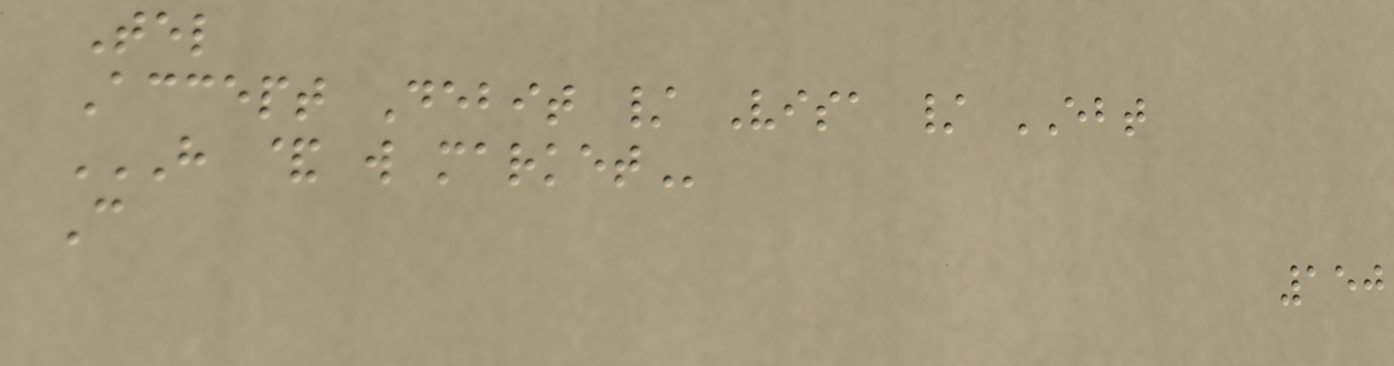Tel
Accept Debit / Visa / EBT
H & W MARKET
C
150
